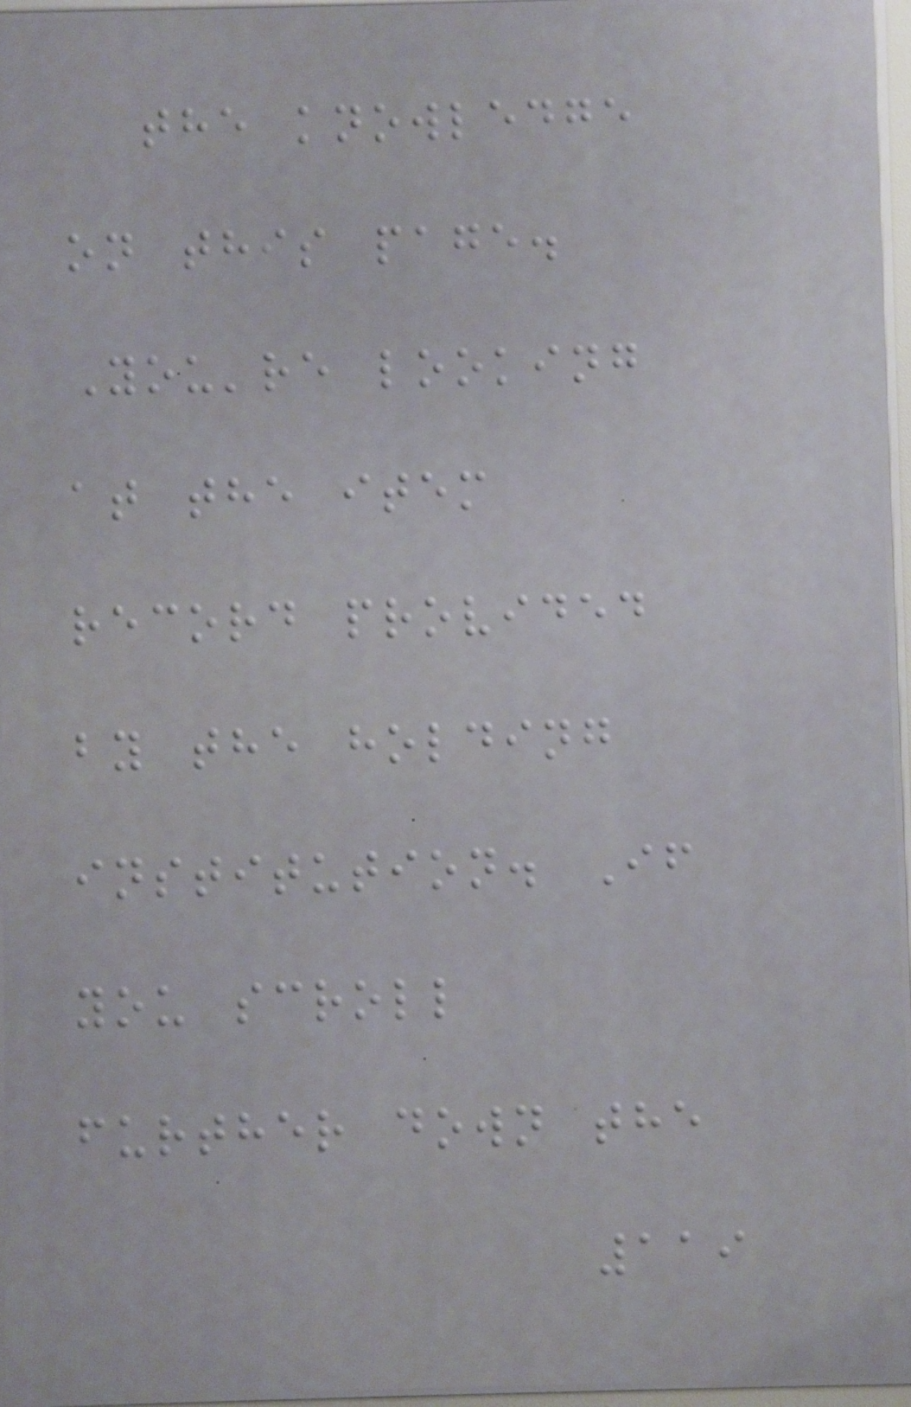the knowledge
on this page.
You're looking
at the item
record provided
by the holding
institution. If
you scroll
further down the
119
